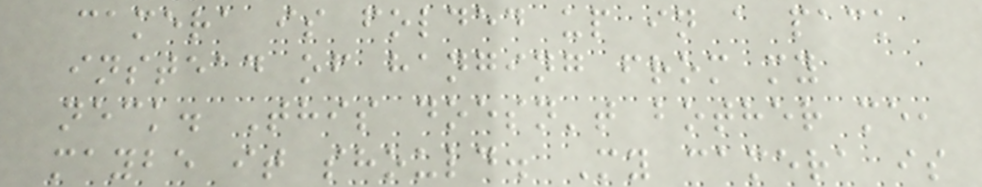camera is folded up in a pack
instead of hanging from my
neck. This doesn't bother me,
maybe it should. My camera is
